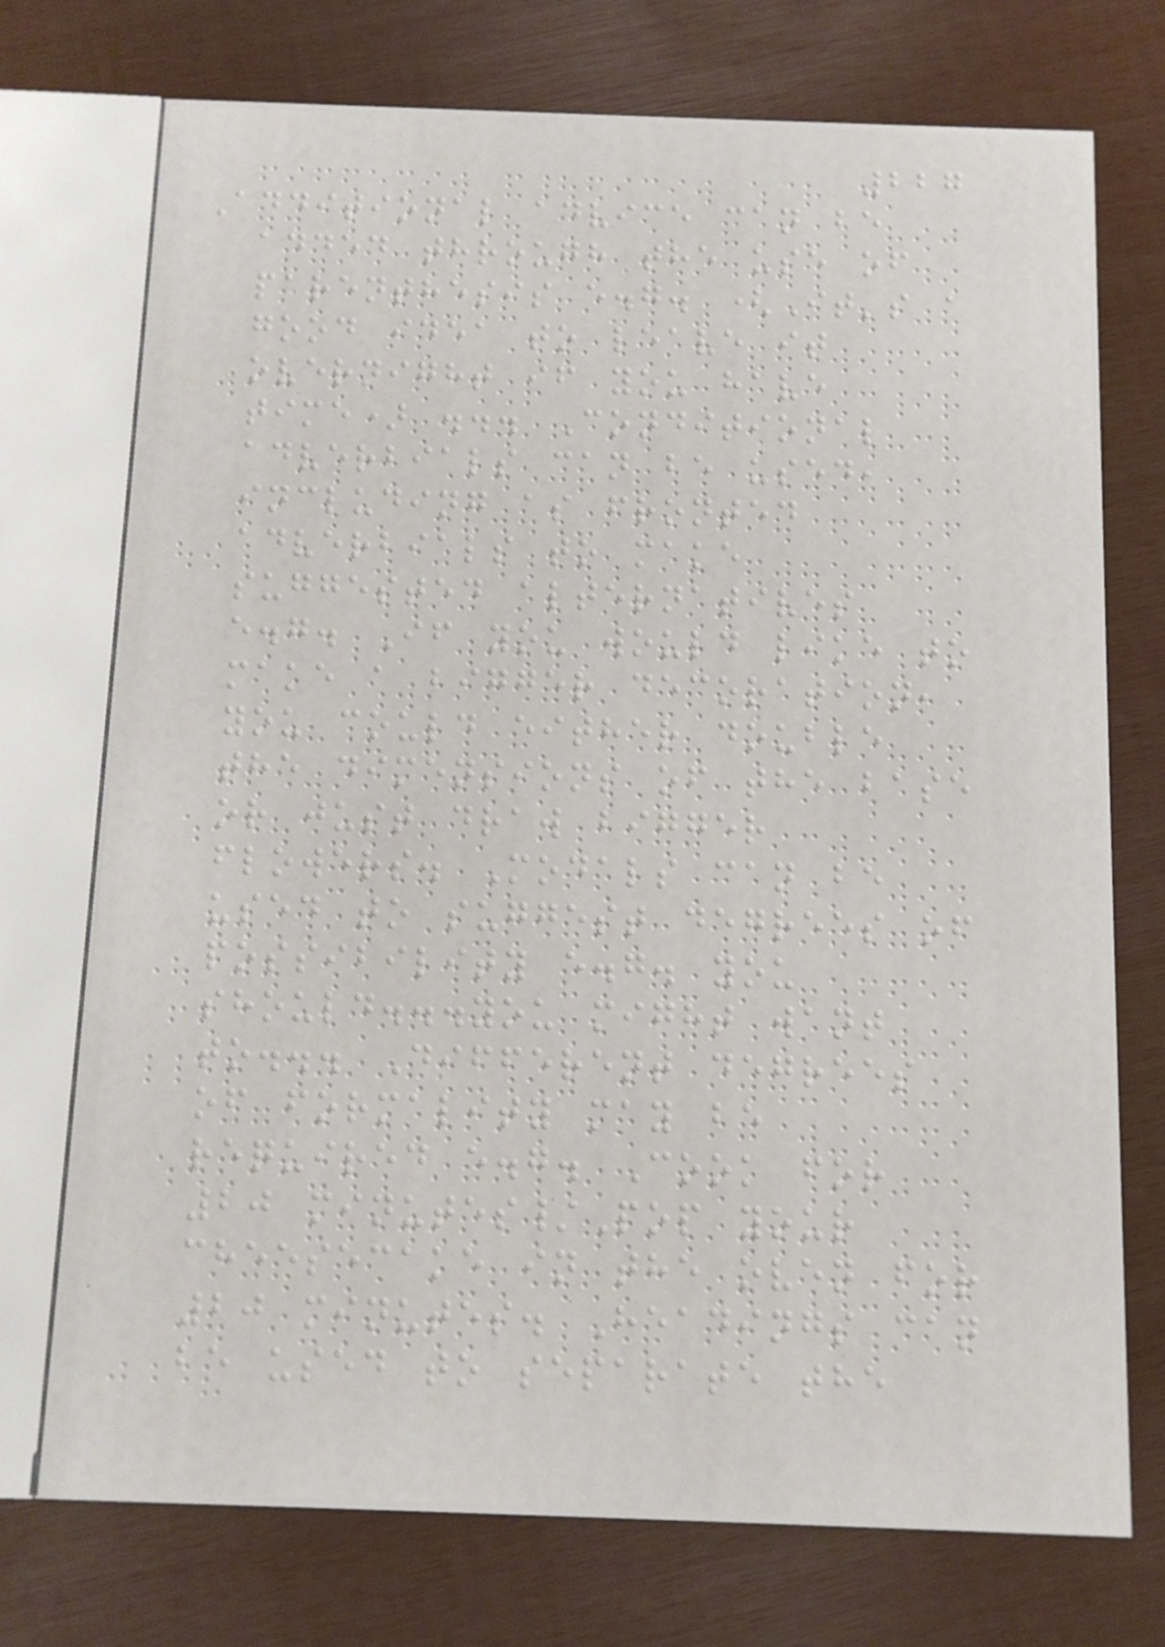227
Additional advice can be
added through the use of
parenthesis e.g. (It's a
good idea to leave it
overnight if you have
time) ... Conditional
adverbials can be used,
including as fronted
adverbials to make
suggested alternatives
e.g. If you would like to
make a bigger decoration,
you could either double
the dimensions of the base
or just draw bigger
flowers. Modals can be
used to suggest degrees of
possibility e.g. you
should...you might want
to... Different degrees
of formality may be
required e.g. Cook for
20 minutes/Pop your
cheesecake in the oven for
20 minutes. Headings can
be used to separate the
